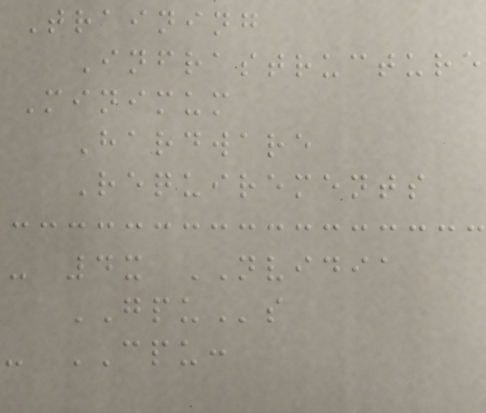Training
Infrastructure
Minimum
Hardware
Requirements
- 4x NVIDIA
GPUs
- CPU:
